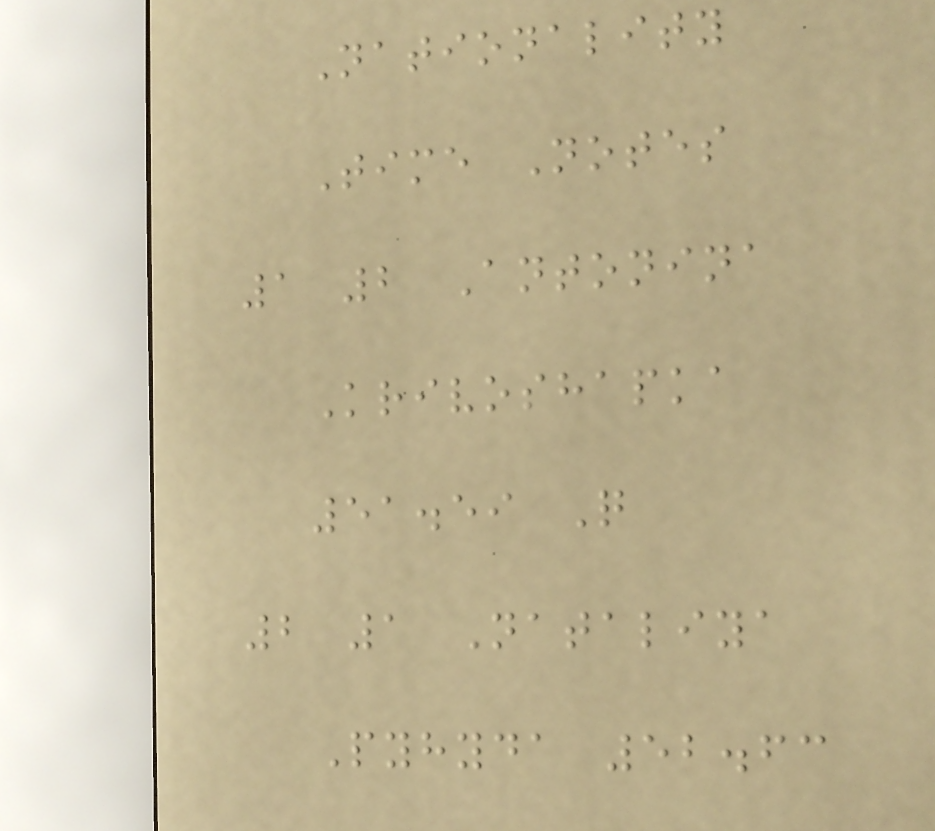Nationality
Time Notes
1 2 Antonina
Krivoshapka
51.59 Q
2 1 Nataliya
Pyhyda 52.63
